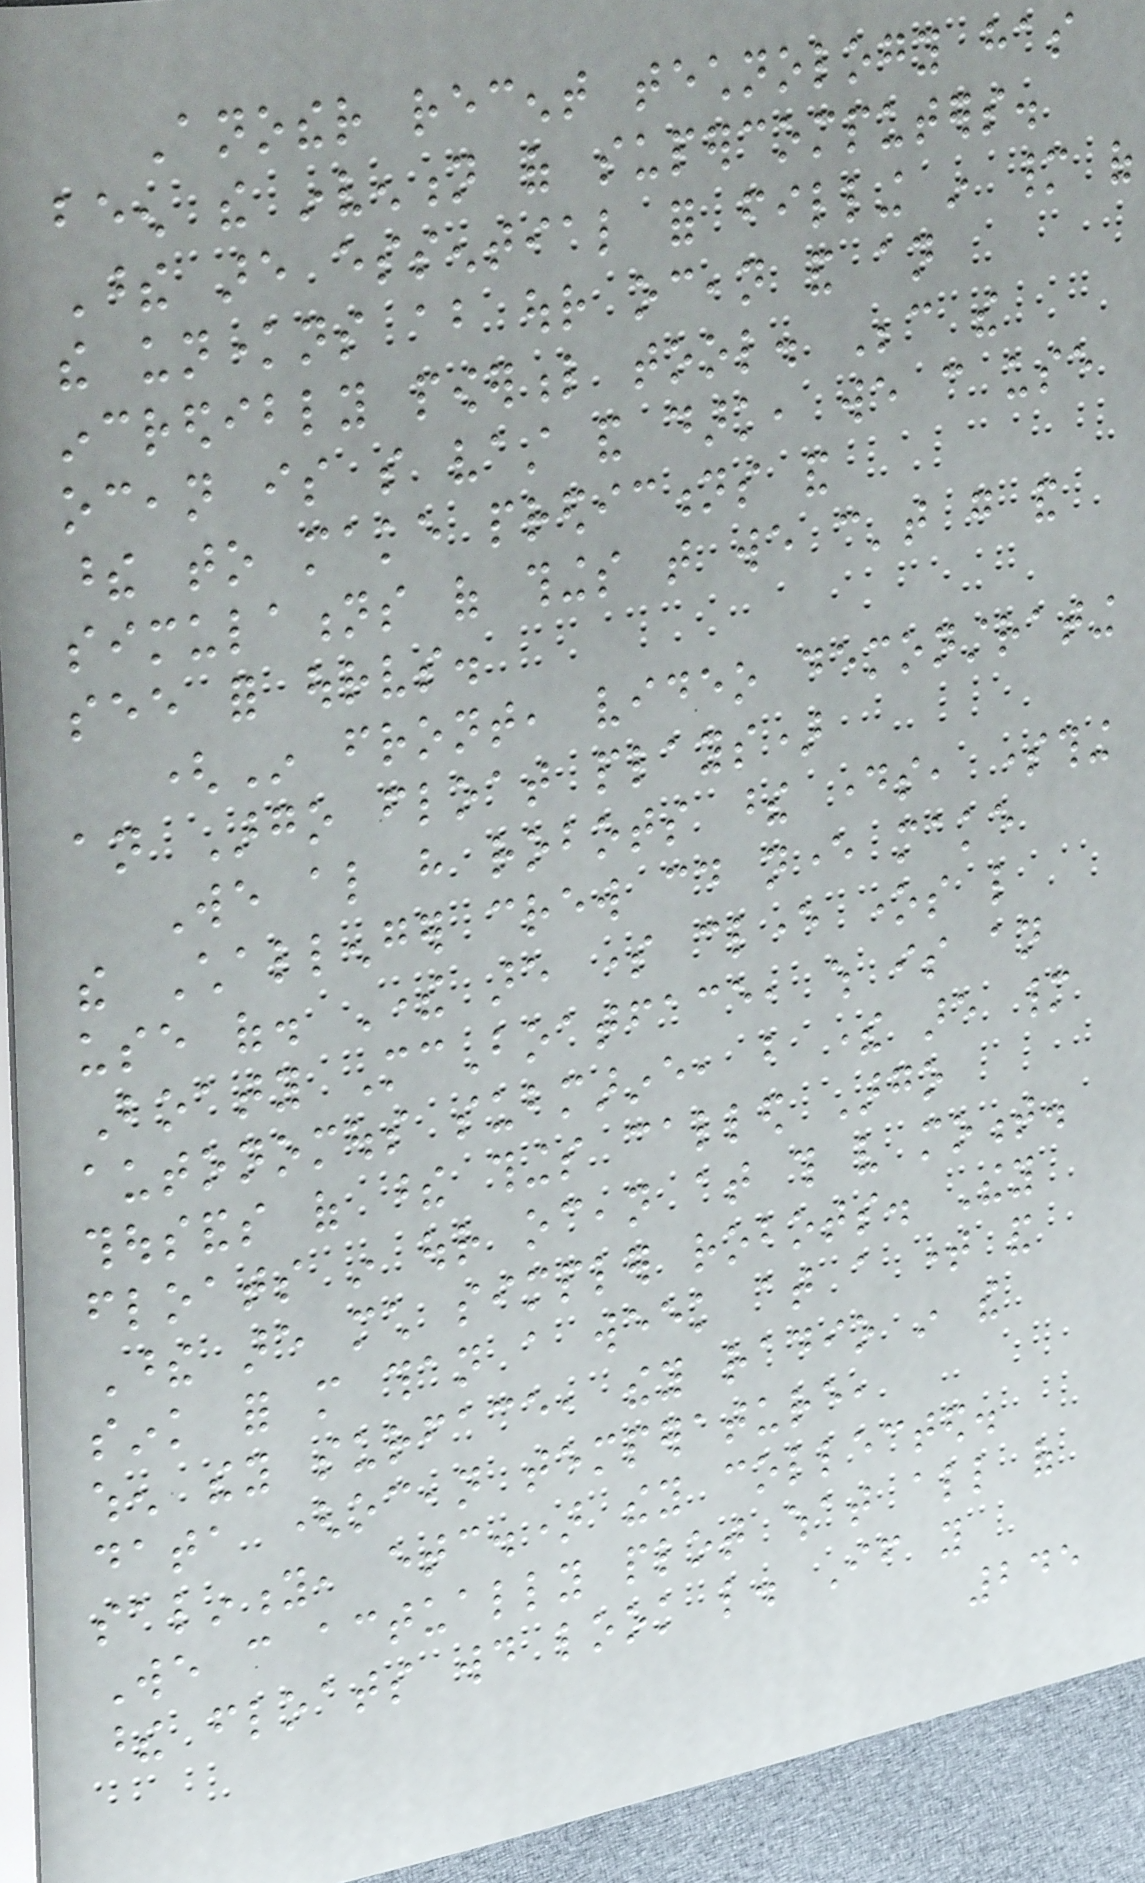Another recent technology has
been the invention of supercomputers.
These are essential for filling in many of
the unknowns about our ocean and an
incredibly powerful tool. Because the
ocean is so vast and dark, we can use
these to make predictions and
simulations of things that we can't go and
see for ourselves.
(In front, video demonstrating
an Argo float plays)
We also have robots these days, something
the Challenger crew could never make
use of. There are some clever ones like
Boaty McBoatface, which is an
autonomous submarine, but there are many
thousands of these things called Argo
floats in our ocean at this very moment.
These are much simpler robots. They
sink for more than a week at a time and
when they surface, they radio in the
data (ocean temperature,
salinity, etc.) they collected.
We can actually plot what all of
these floats would look like. If you
245
